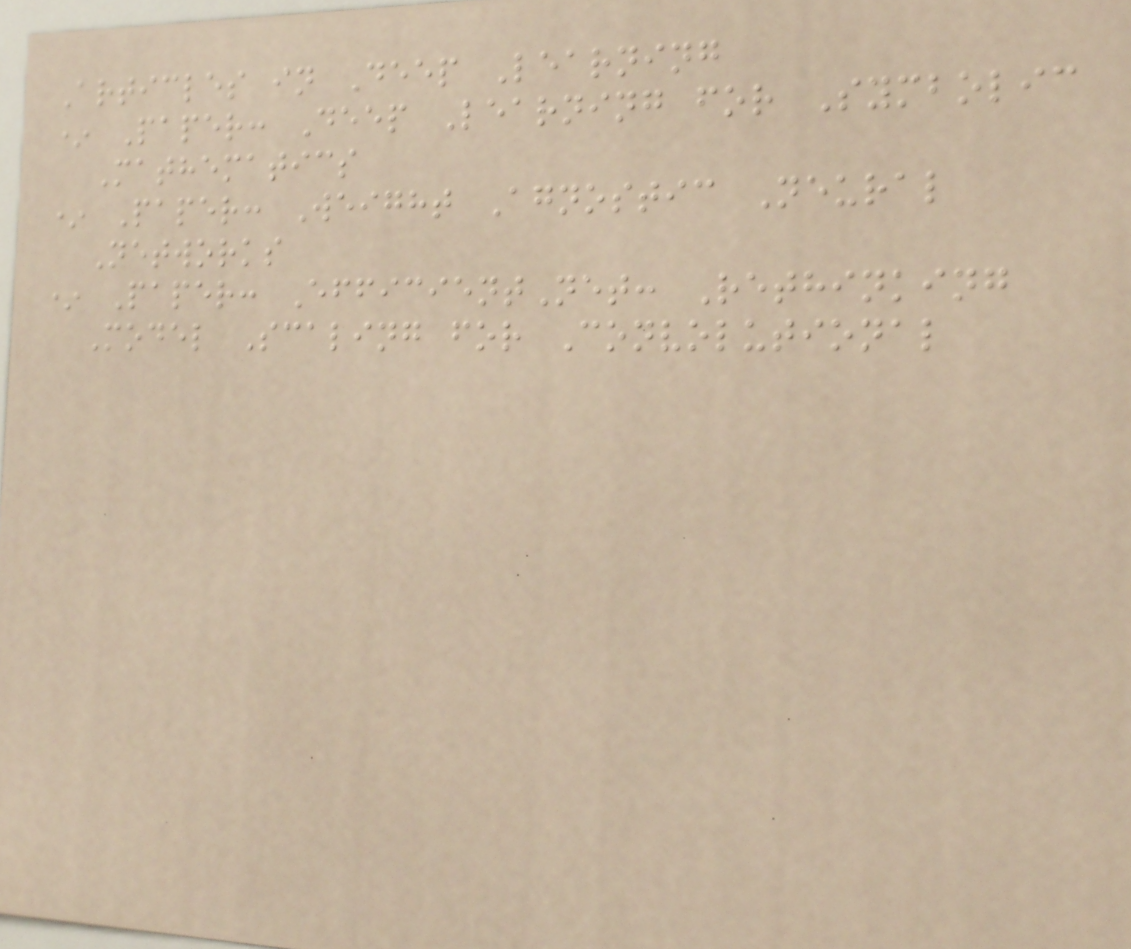Articles in Deep Learning
* Paper: Deep Learning for Symbolic
Mathematics
* Paper: Weight Agnostic Neural
Networks
* Paper: EfficientNet: Rethinking
Model Scaling for Convolutional
